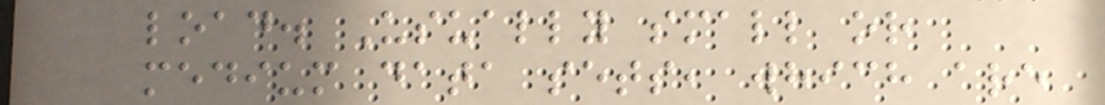load. Usually small or
medium data sets, which are
